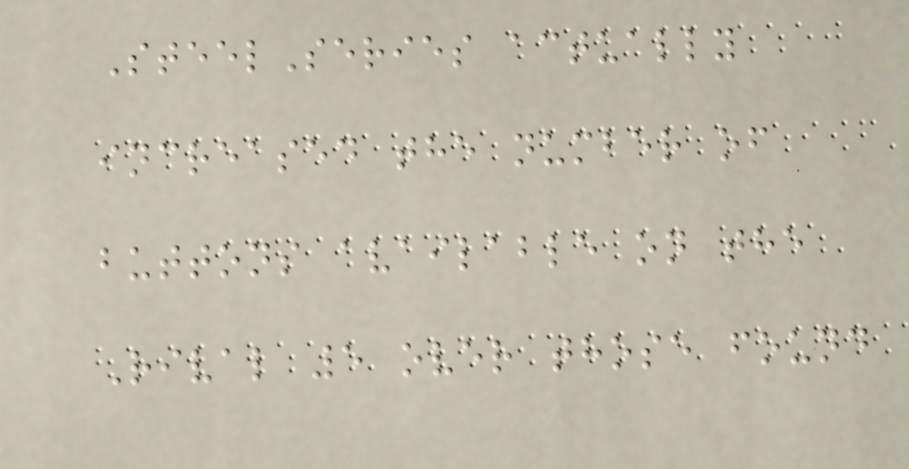SteelSeries actually
increased the number of
buttons available on the
Rival 5 over those found
